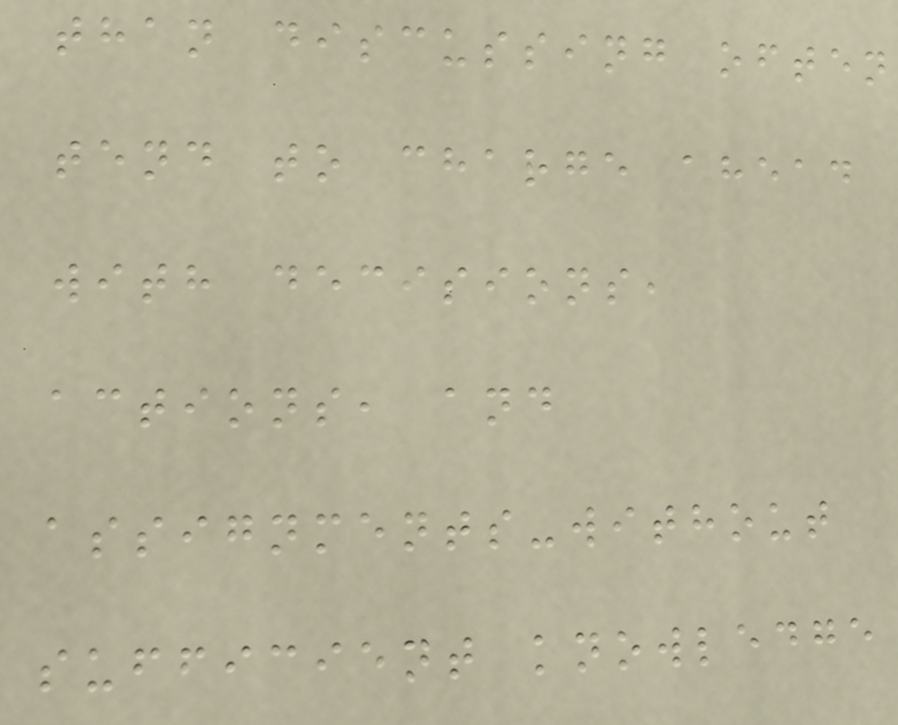than discussing often
tend to charge ahead
with decisions,
actions, and
assignments-without
sufficient knowledge
